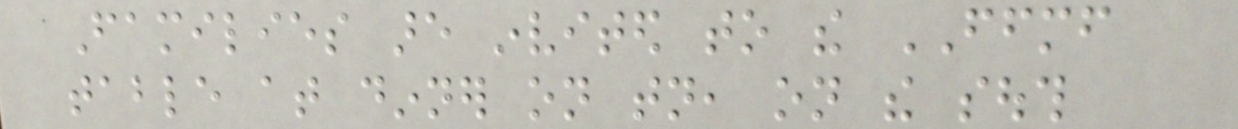Families are invited to the FFMF
table at dinner on tonight, on the south
